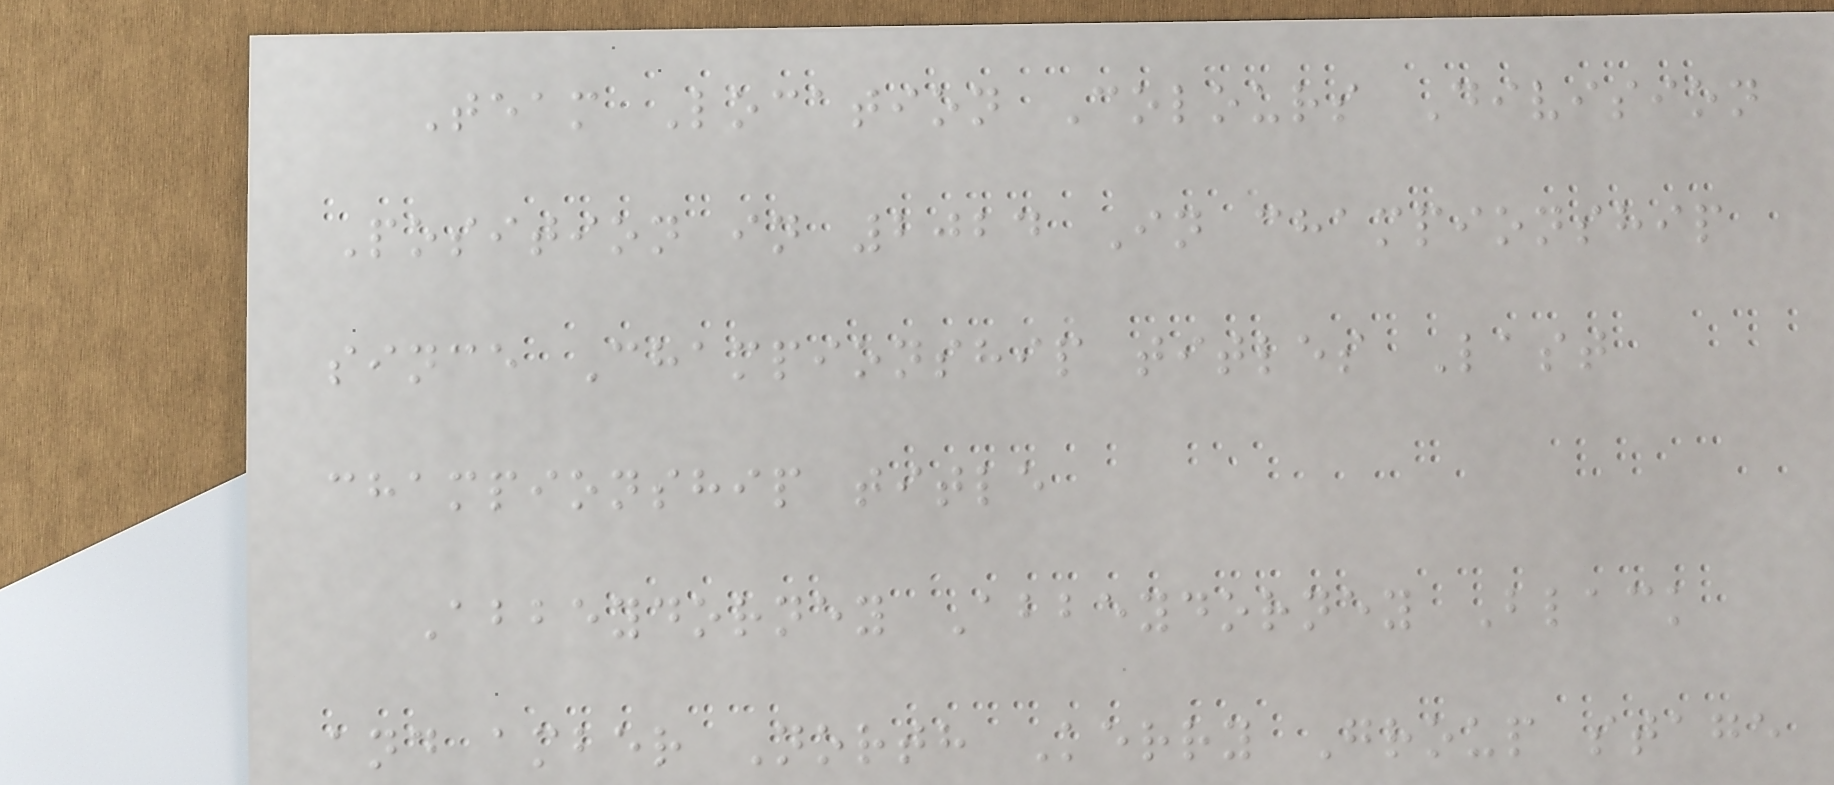Team Location Colours Division
Position in 2024 In championship
since Championship titles Last
championship title
Abbeydorney Abbeydorney Black
and amber North Kerry Group stage
